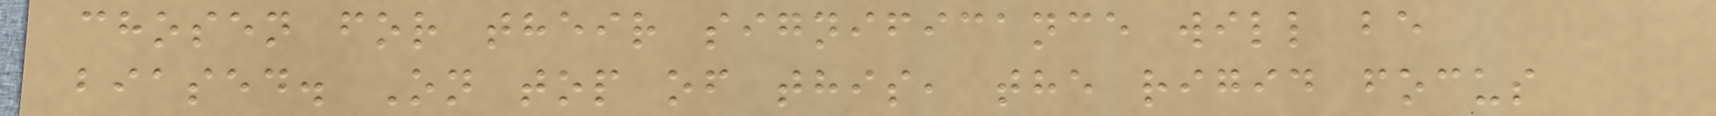chosen for their significance will be
biased. On top of this, the rigid focus
